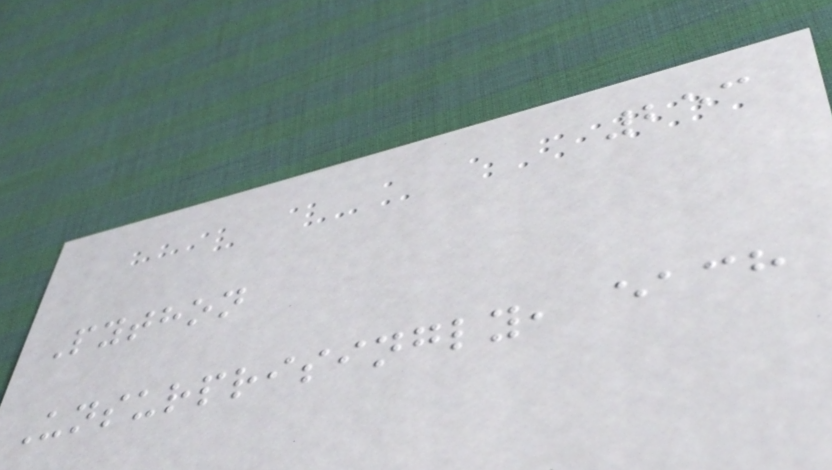253
Python
Unsurprisingly, each
